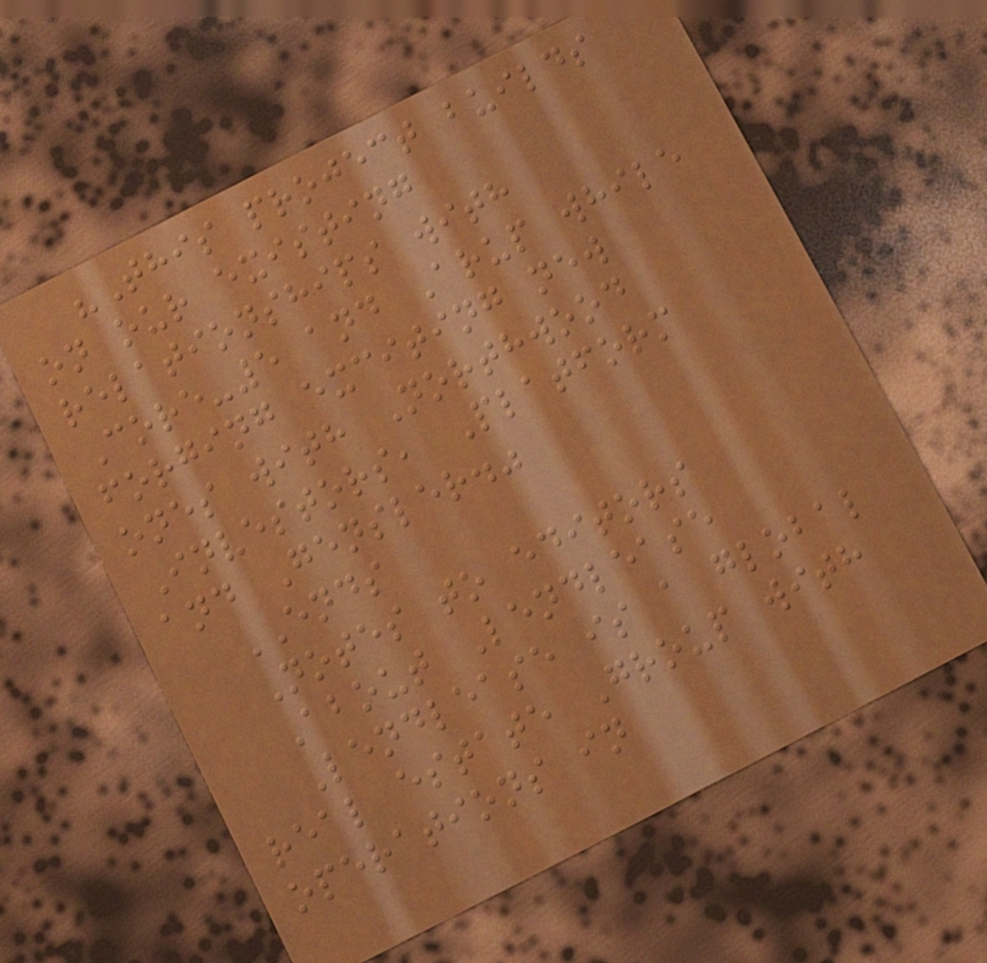"This project builds
on our existing
relationships with
Core-5 and Arup while
forging exciting new
ones with Northwood
Investors, Platform
and Gensler."
ENDS
Notes to editors
About Lendlease
Lendlease is a global
real estate Group with
operations in
